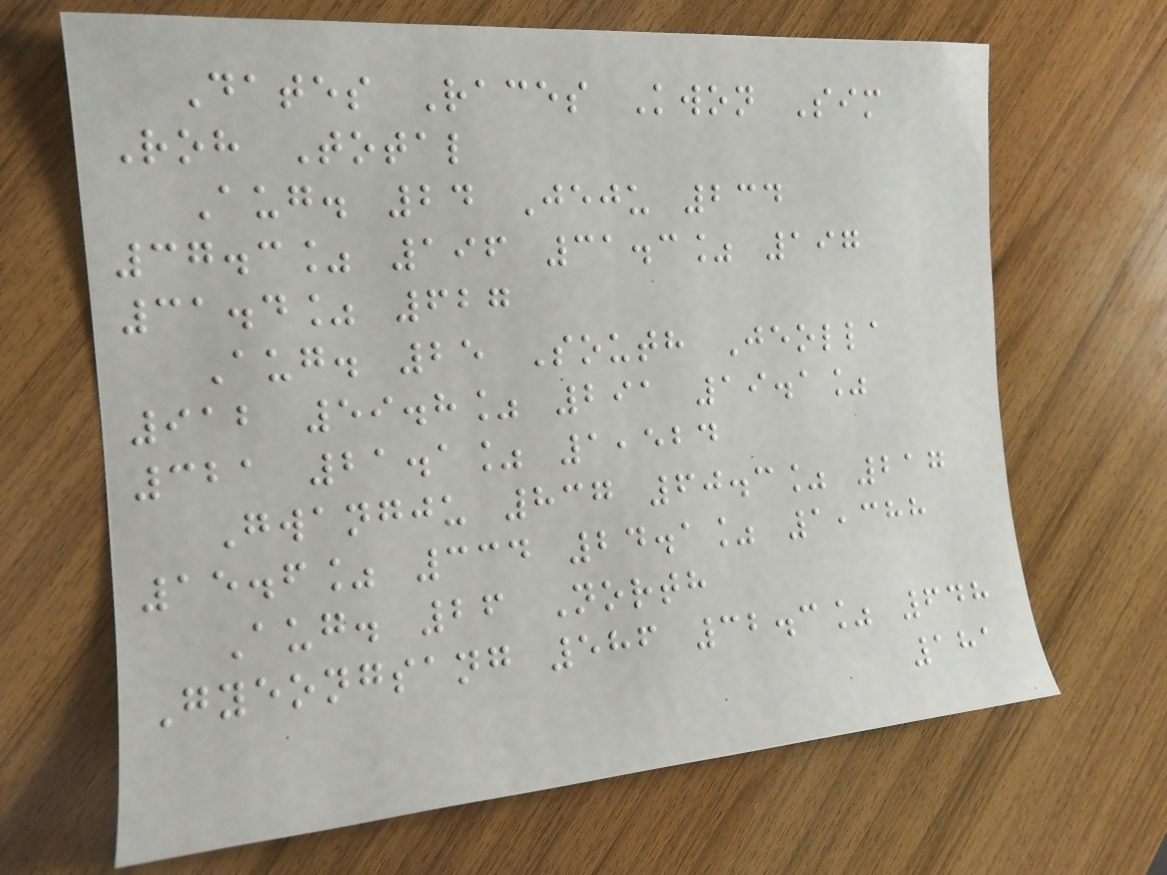Dates Races Kwon Sim
Roh Total
Aug. 24 Jeju 234
37.3% 196 31.3% 197
31.4% 627
Aug. 25 South Jeolla
912 59.8% 291 19.1%
321 21.1% 1,524
Gwangju 837 60.3% 217
15.6% 334 24.1% 1,388
Aug. 26 North
Gyeongsang 586 32.3% 648
181
